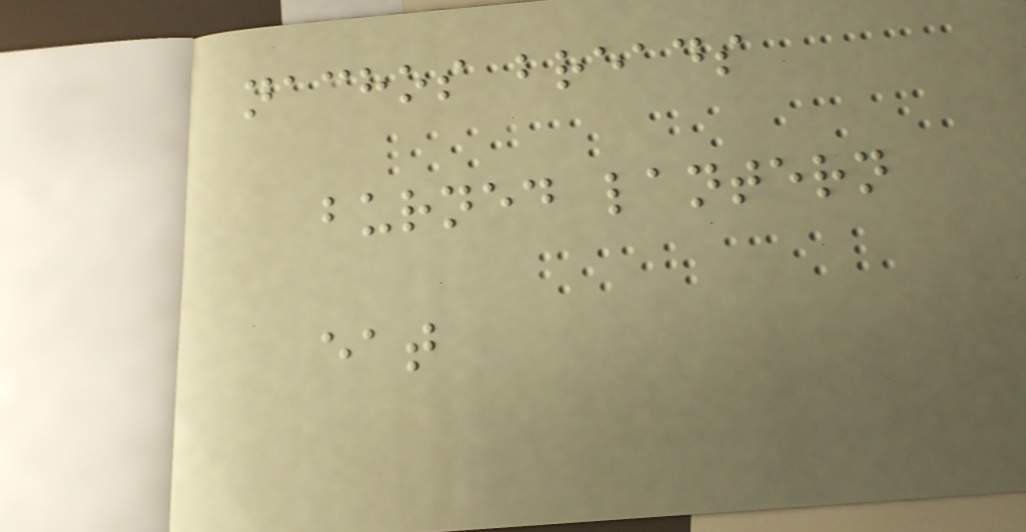nachos breads
burned lantern
eat
